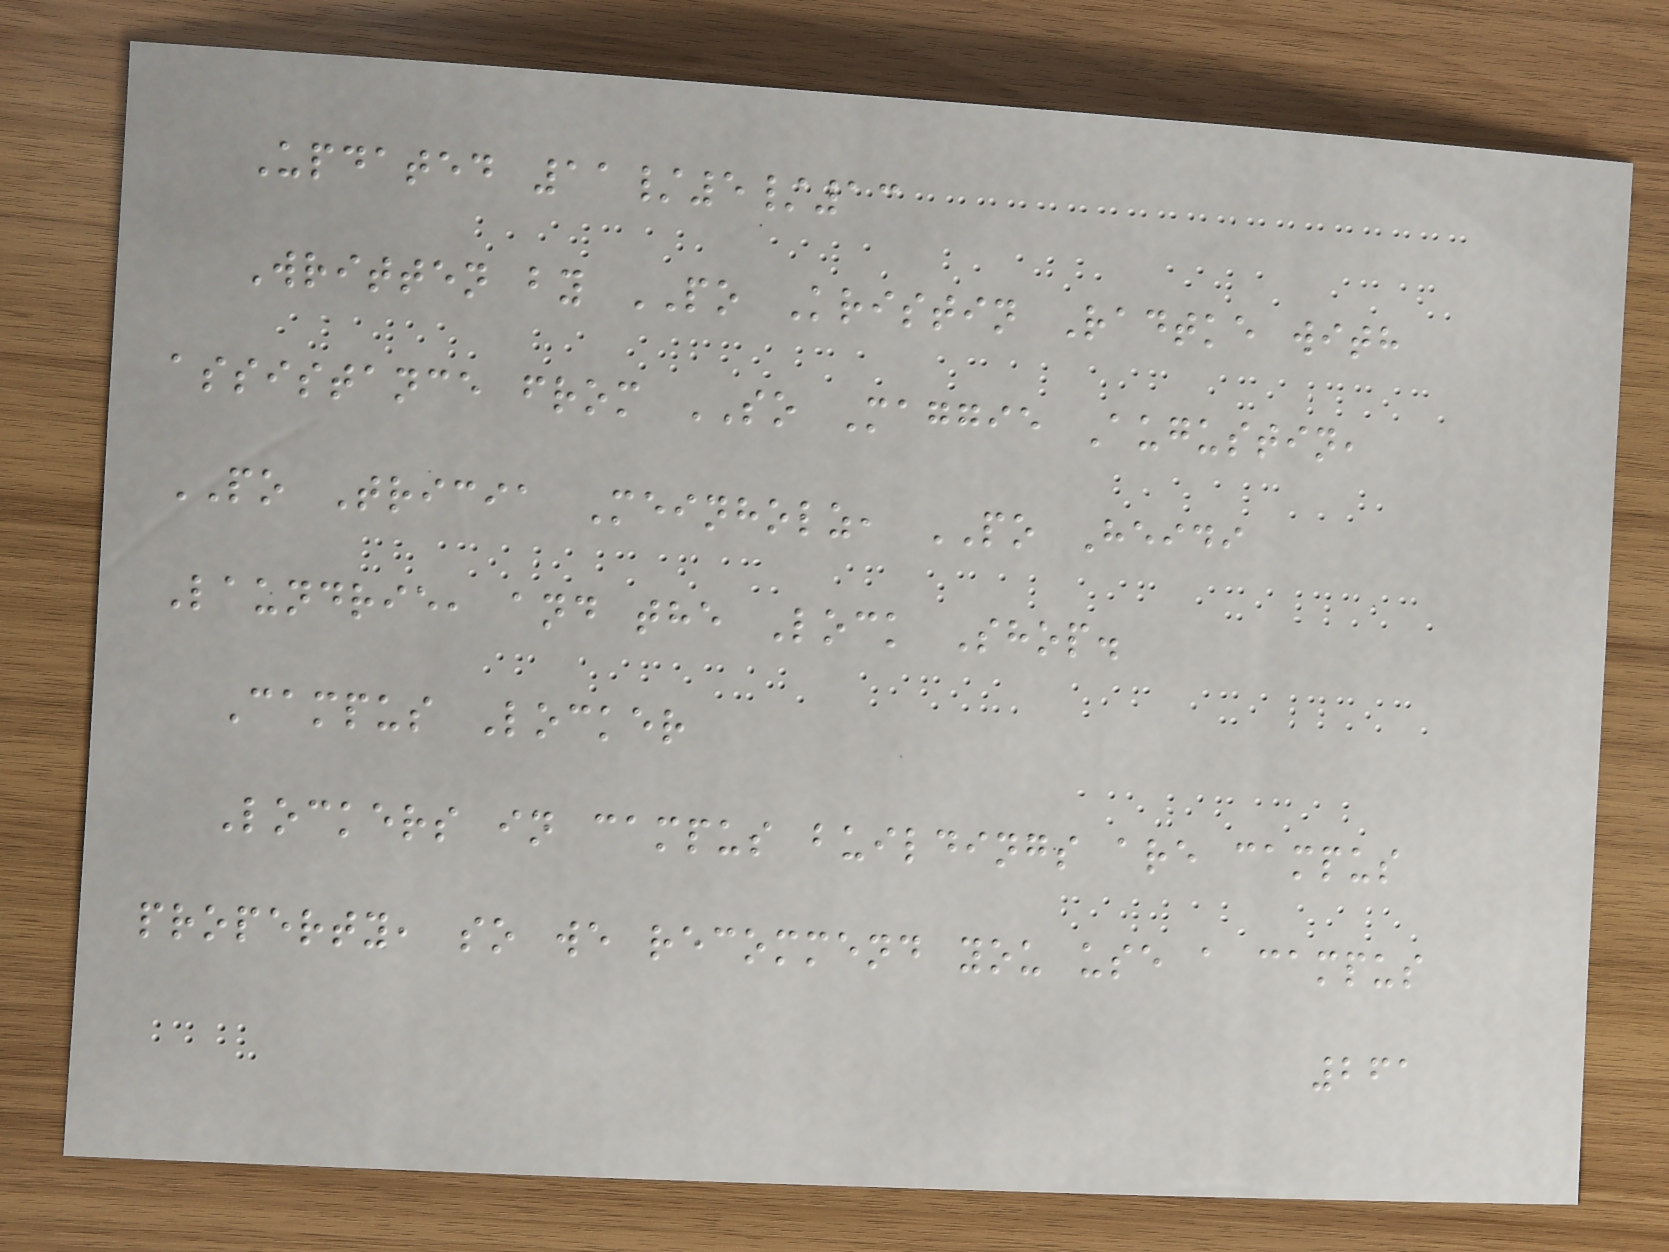Updated 11/5/13
Written by PO Kristin Radtke with
assistance from SO Maggie Augustin,
PO Tricia Meinholz, PO Heidi
Laundrie, and the Lock Shop.
Campus Locker
Lockers in campus buildings are campus
property, so we recommend you use a campus
261
